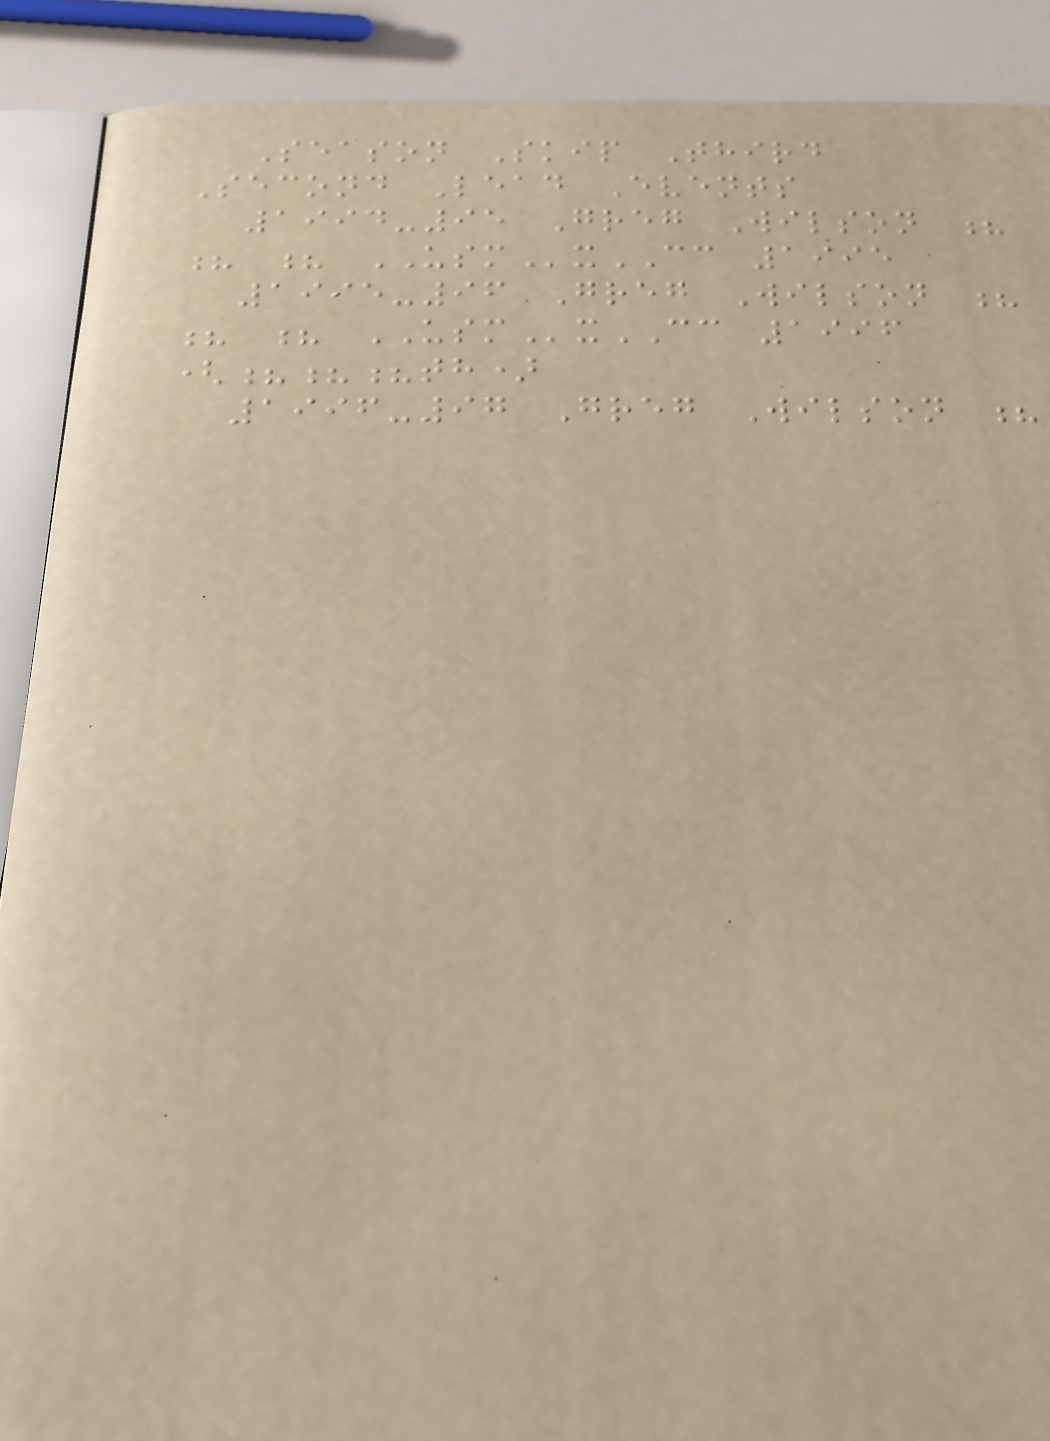Season Skip Third
Second Lead Events
1994-95 Greg Wilson ?
? ? USMxCC 1995
1995-96 Greg Wilson ?
? ? USMxCC 1996
(???th)
1996-97 Greg Wilson ?
